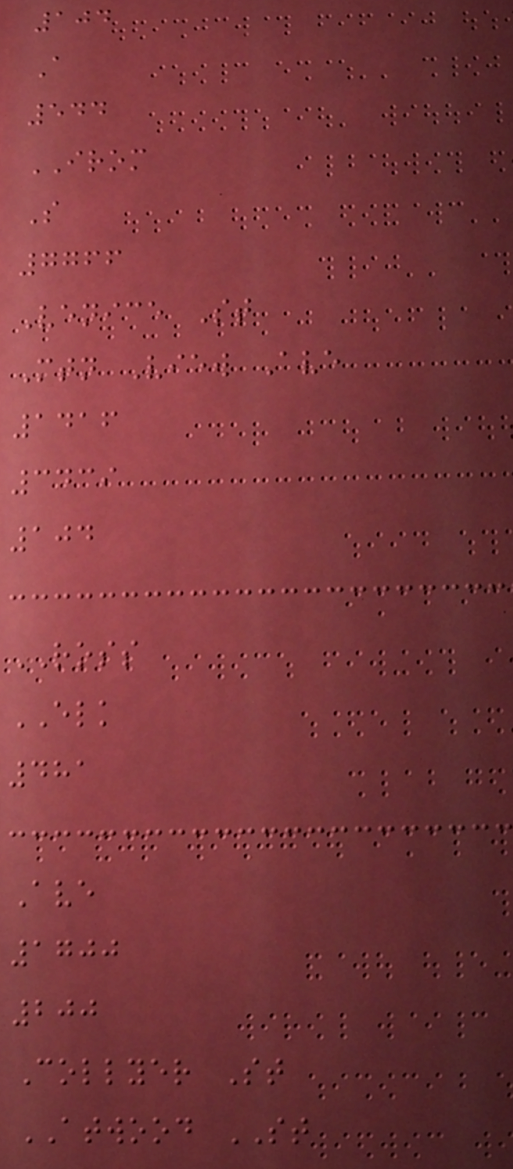104
A
544
IROM
S
7766
Venice St
Mtn View Ave
1416
3439
104
ROSS
ELK
481
Ave
1700
200
Collyer St
ATWOOD ST
